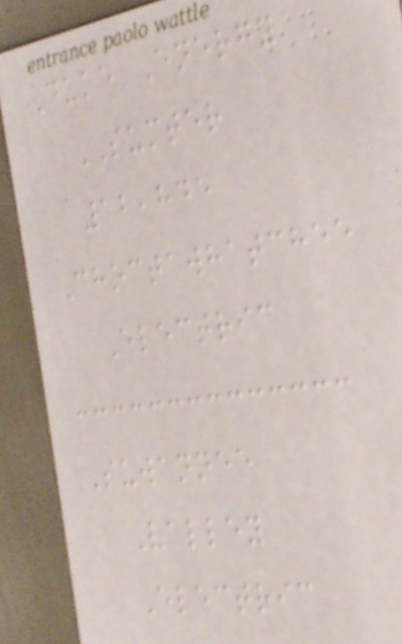Duke Energy
SUMTER
12,845
Choctawhatchee
Electric
Suwannee
Valley
Electric
